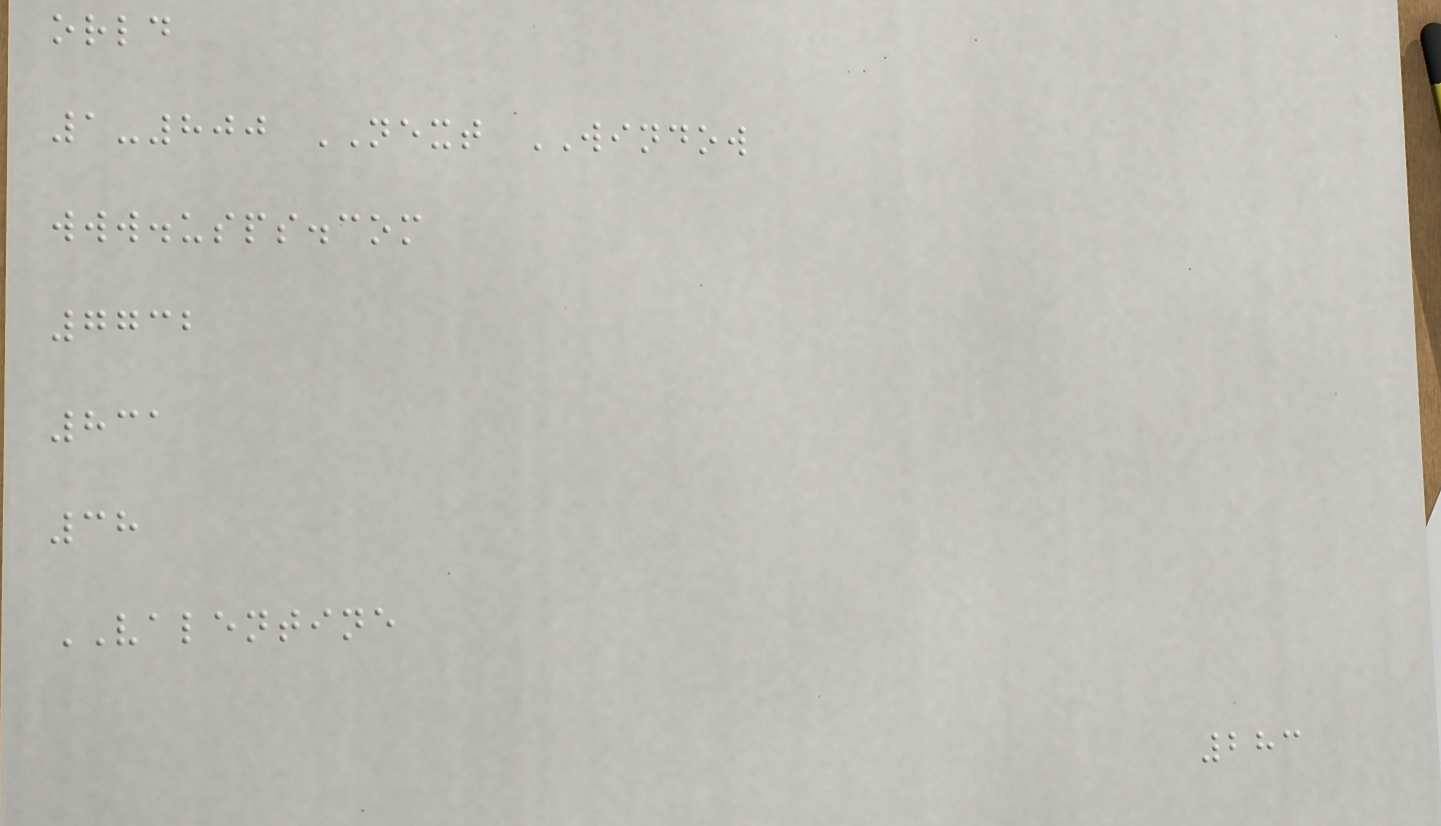orld
1-800 NEXT WINDOW
www.usps.com
7732
831
38
VALENTINE
283
